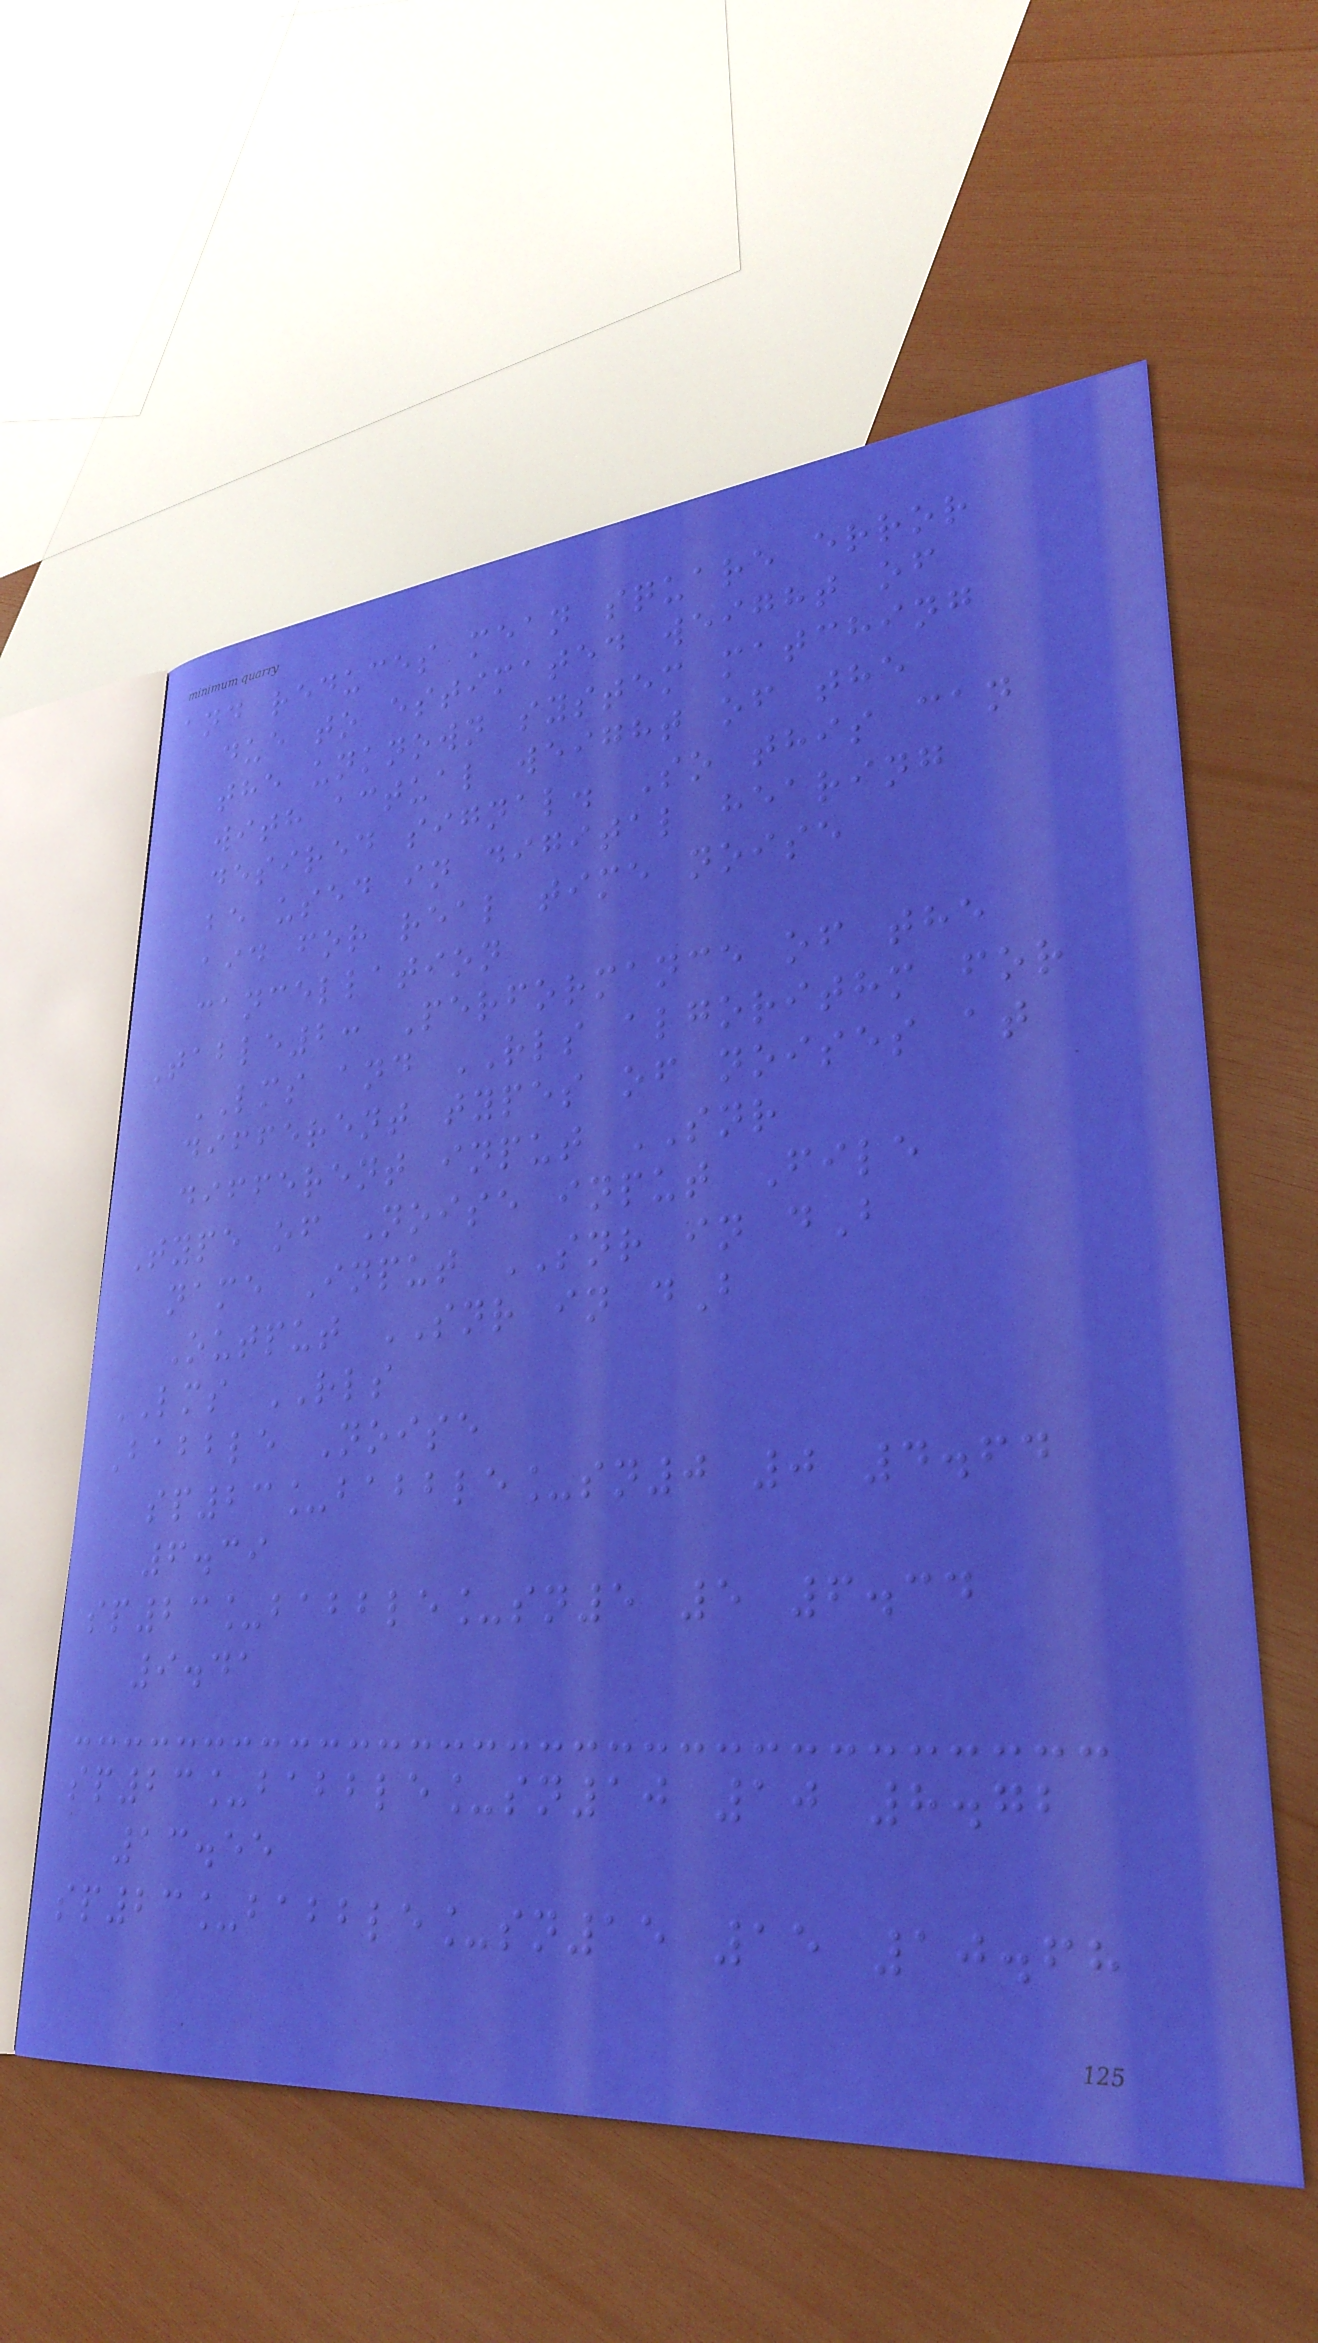and reduces mean square error
due to estimated weight of
the unknown system matching
with actual weight of the
desired signal. So this can
be used in digital hearing
aid for real time noise
cancellation
Table2: Performance of the
LMS and RLS algorithm for
different types of noises at
different input SNR
Type of Noise input File
name Input SNR in dB
Output SNR in dB
LMS RLS
Babble Noise
sp23_babble_sn0 0 4.64
6.39
sp23_babble_sn5 5 6.34
9.41
sp23_babble_sn10 10 8.72
13.55
sp23_babble_sn15 15 10.68
